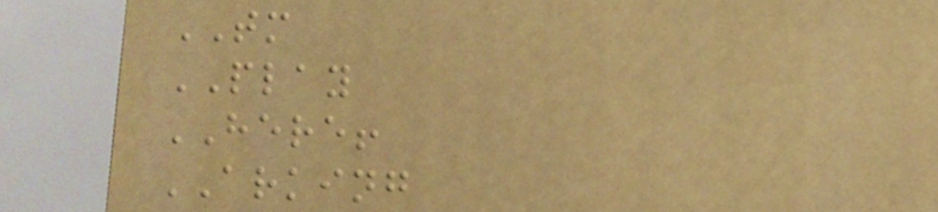TM
PLAY
HERE!
ARKING
